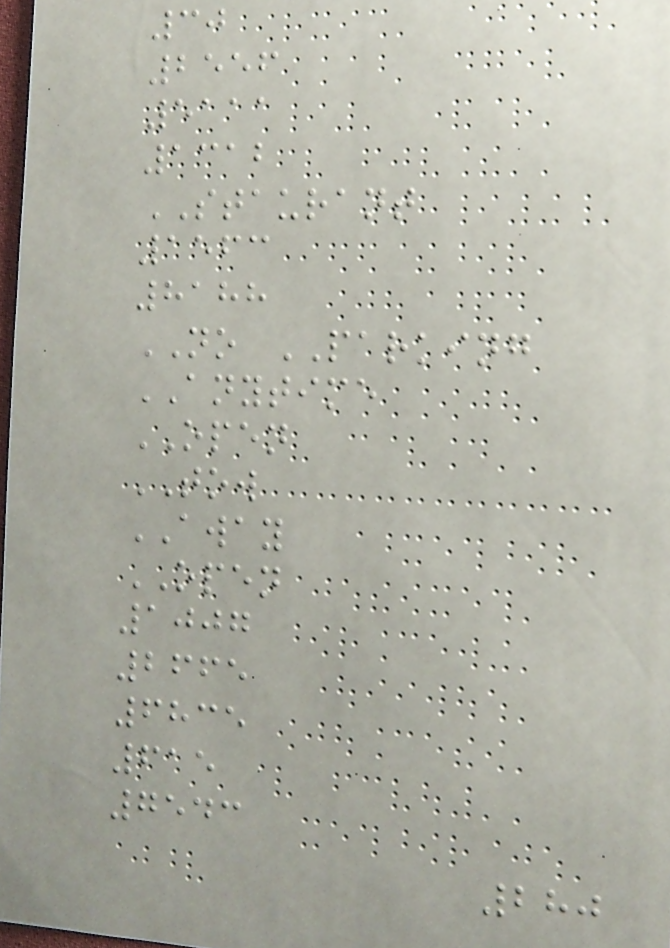30
2556
5111
1312
STAURANT
1563
8188
NO PARKING
ANYTIME
OPEN
TOW
AWAY
OPEN
1007
2665
6835
615
7543
280
